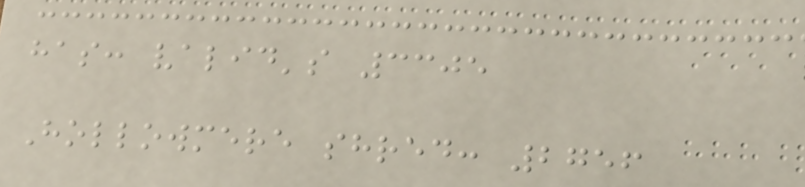has: valid's 3305
Hollowmere shred: 2756
